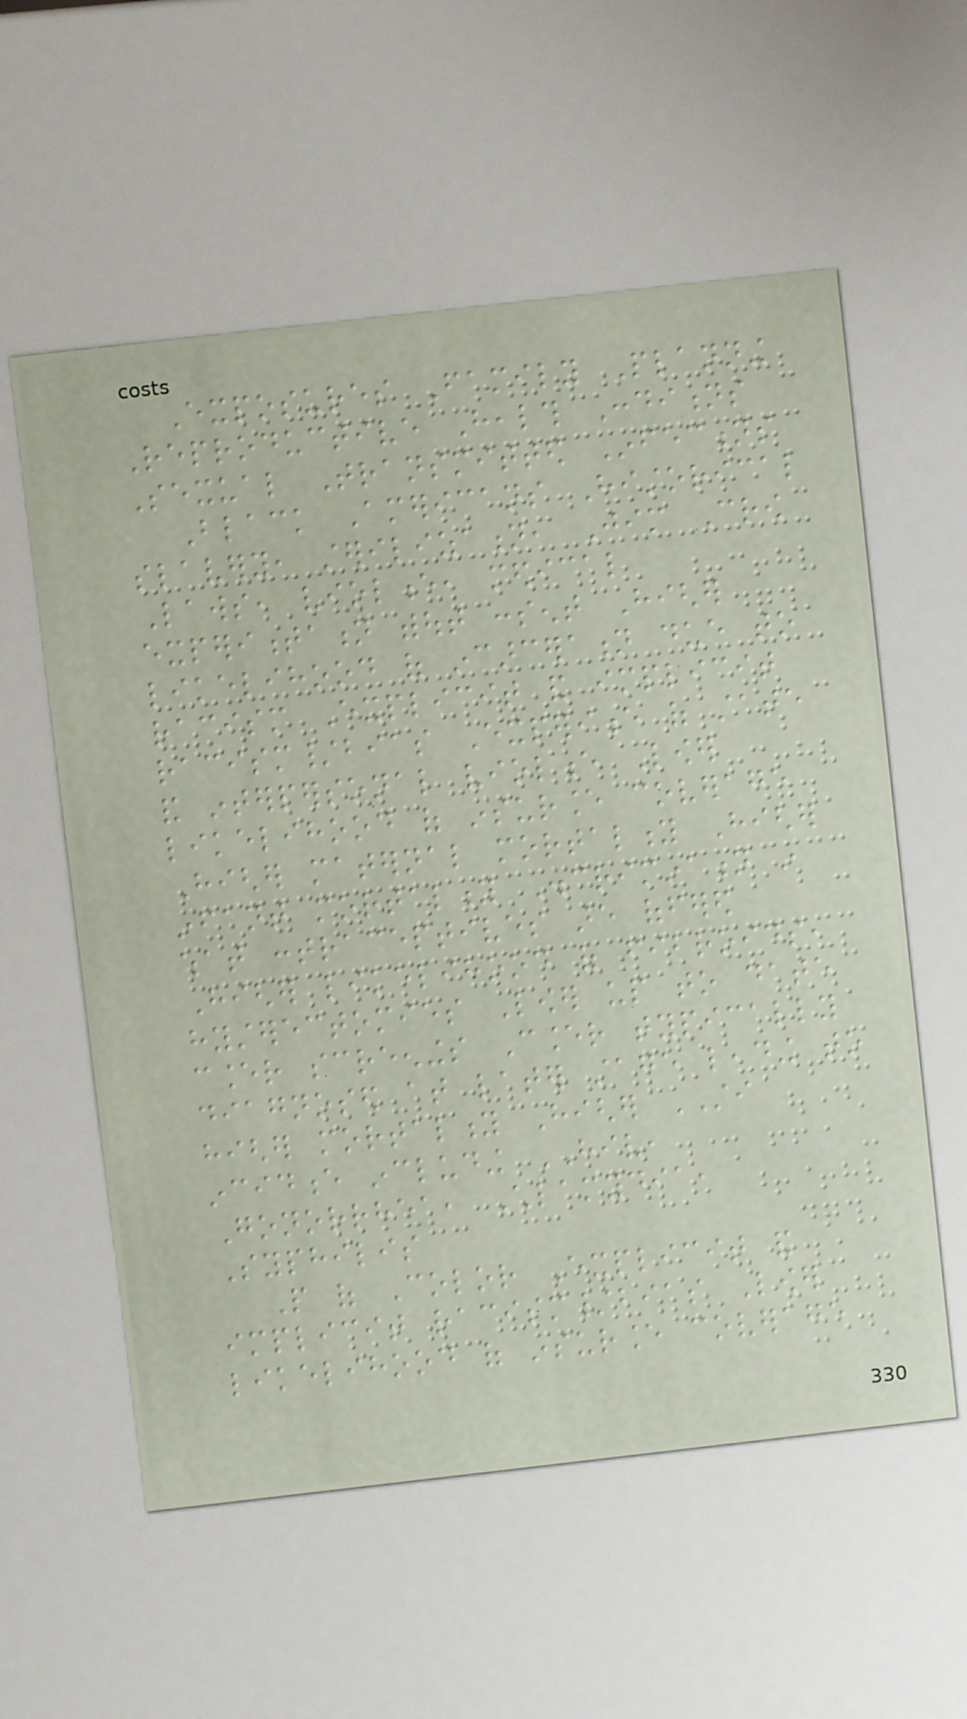Exposures Family Planning
Reproductive Health Conditions
Sexual Transmitted Infections
Black Americans Historical
slavery, sterilization, Jim Crow
Laws, violence, medical
experimentation without consent Higher
likelihood of incarceration due to
racism Explicit and implicit
racism/bias Experience of state
and interpersonal violence Lower
likelihood of insurance coverage
Higher maternal mortality Higher
infant mortality Discrimination in
what contraceptives are offered
Higher likelihood of fibroids,
hysterectomies Lower up to date
cancer screenings Cancer typically
diagnosed at later stage leading to
higher mortality Higher STI
incidence including HIV,
Gonorrhea, Chlamydia,
Syphilis
People of Color Explicit and
implicit racism/bias Lower
likelihood of insurance coverage
